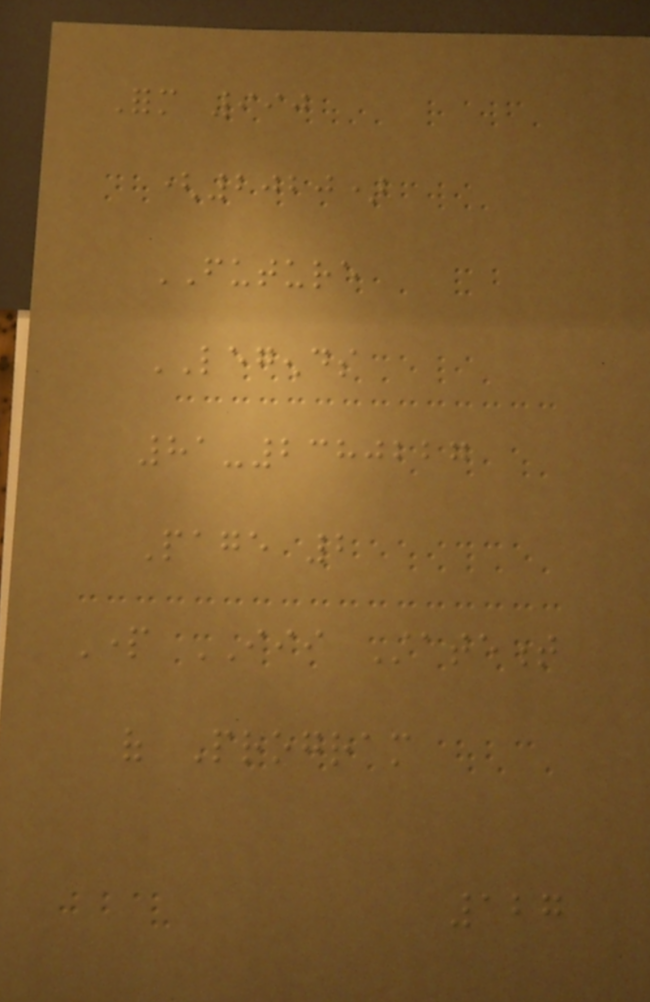Form 990
(2020)
FUTURE
LEGENDS
81-2380227
Page 2
Part III Statement
of Program
127
